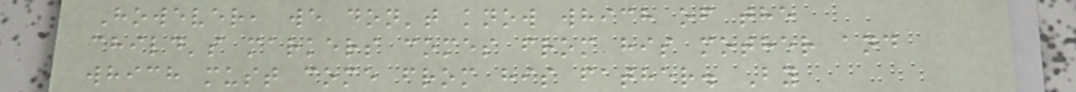However, we don't know which of the
child's markers comes from his mother and
which must come from his father. By
